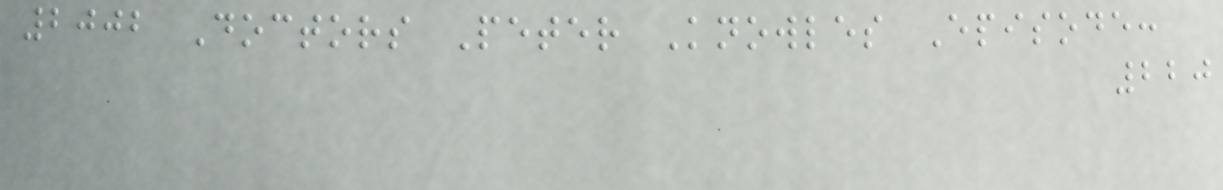2002 Doctors Peter Knowles Episode:
220
